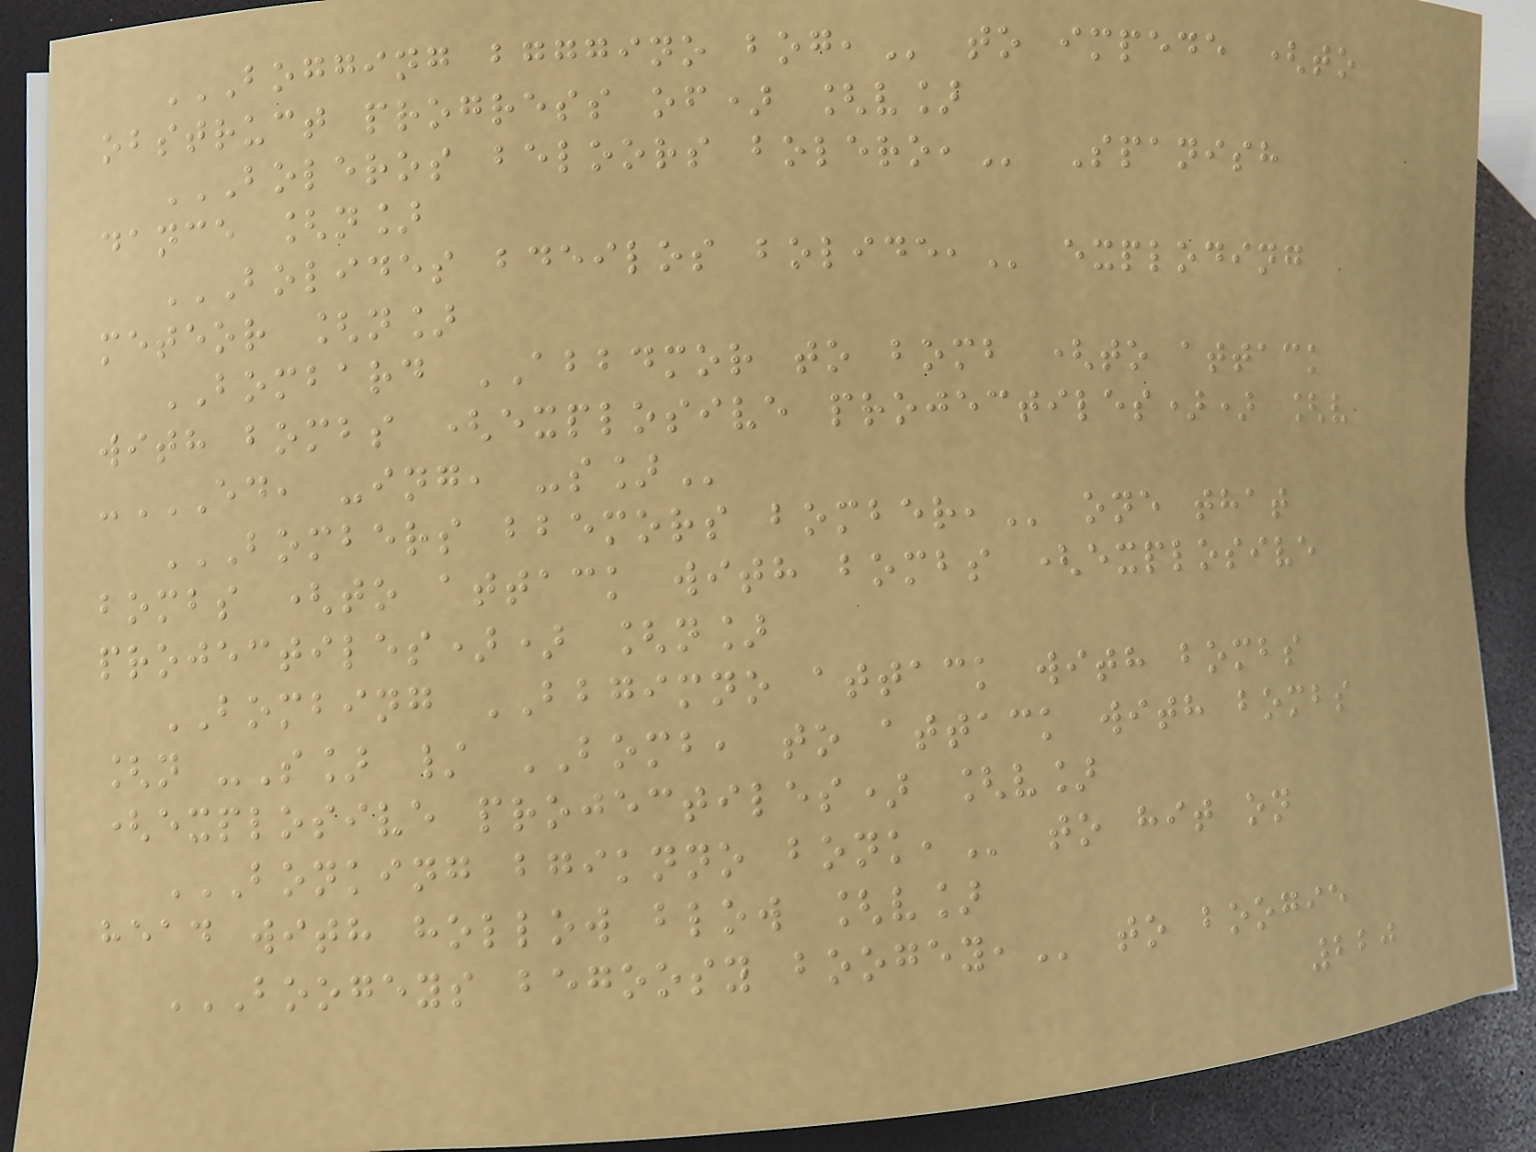BOGGING BGGGINO BOG, to impede (to
obstruct progress of) [v]
BOLEROS BELOORS BOLERO, Spanish
dance [n]
BOLIDES BDEILOS BOLIDE, exploding
meteor [n]
BOMBARD ABBDMOR to bomb (to attack
with bombs (explosive projectiles)) [v
-ED, -ING, -S]
BOMBERS BBEMORS BOMBER, one that
bombs (to attack with bombs (explosive
projectiles)) [n]
BOMBING BBGIMNO attack with bombs
[n -S] / BOMB, to attack with bombs
(explosive projectiles) [v]
BONKING BGIKNNO BONK, to hit on
head with hollow blow [v]
BOOGEYS BEGOOSY BOOGEY, to boogie
220
